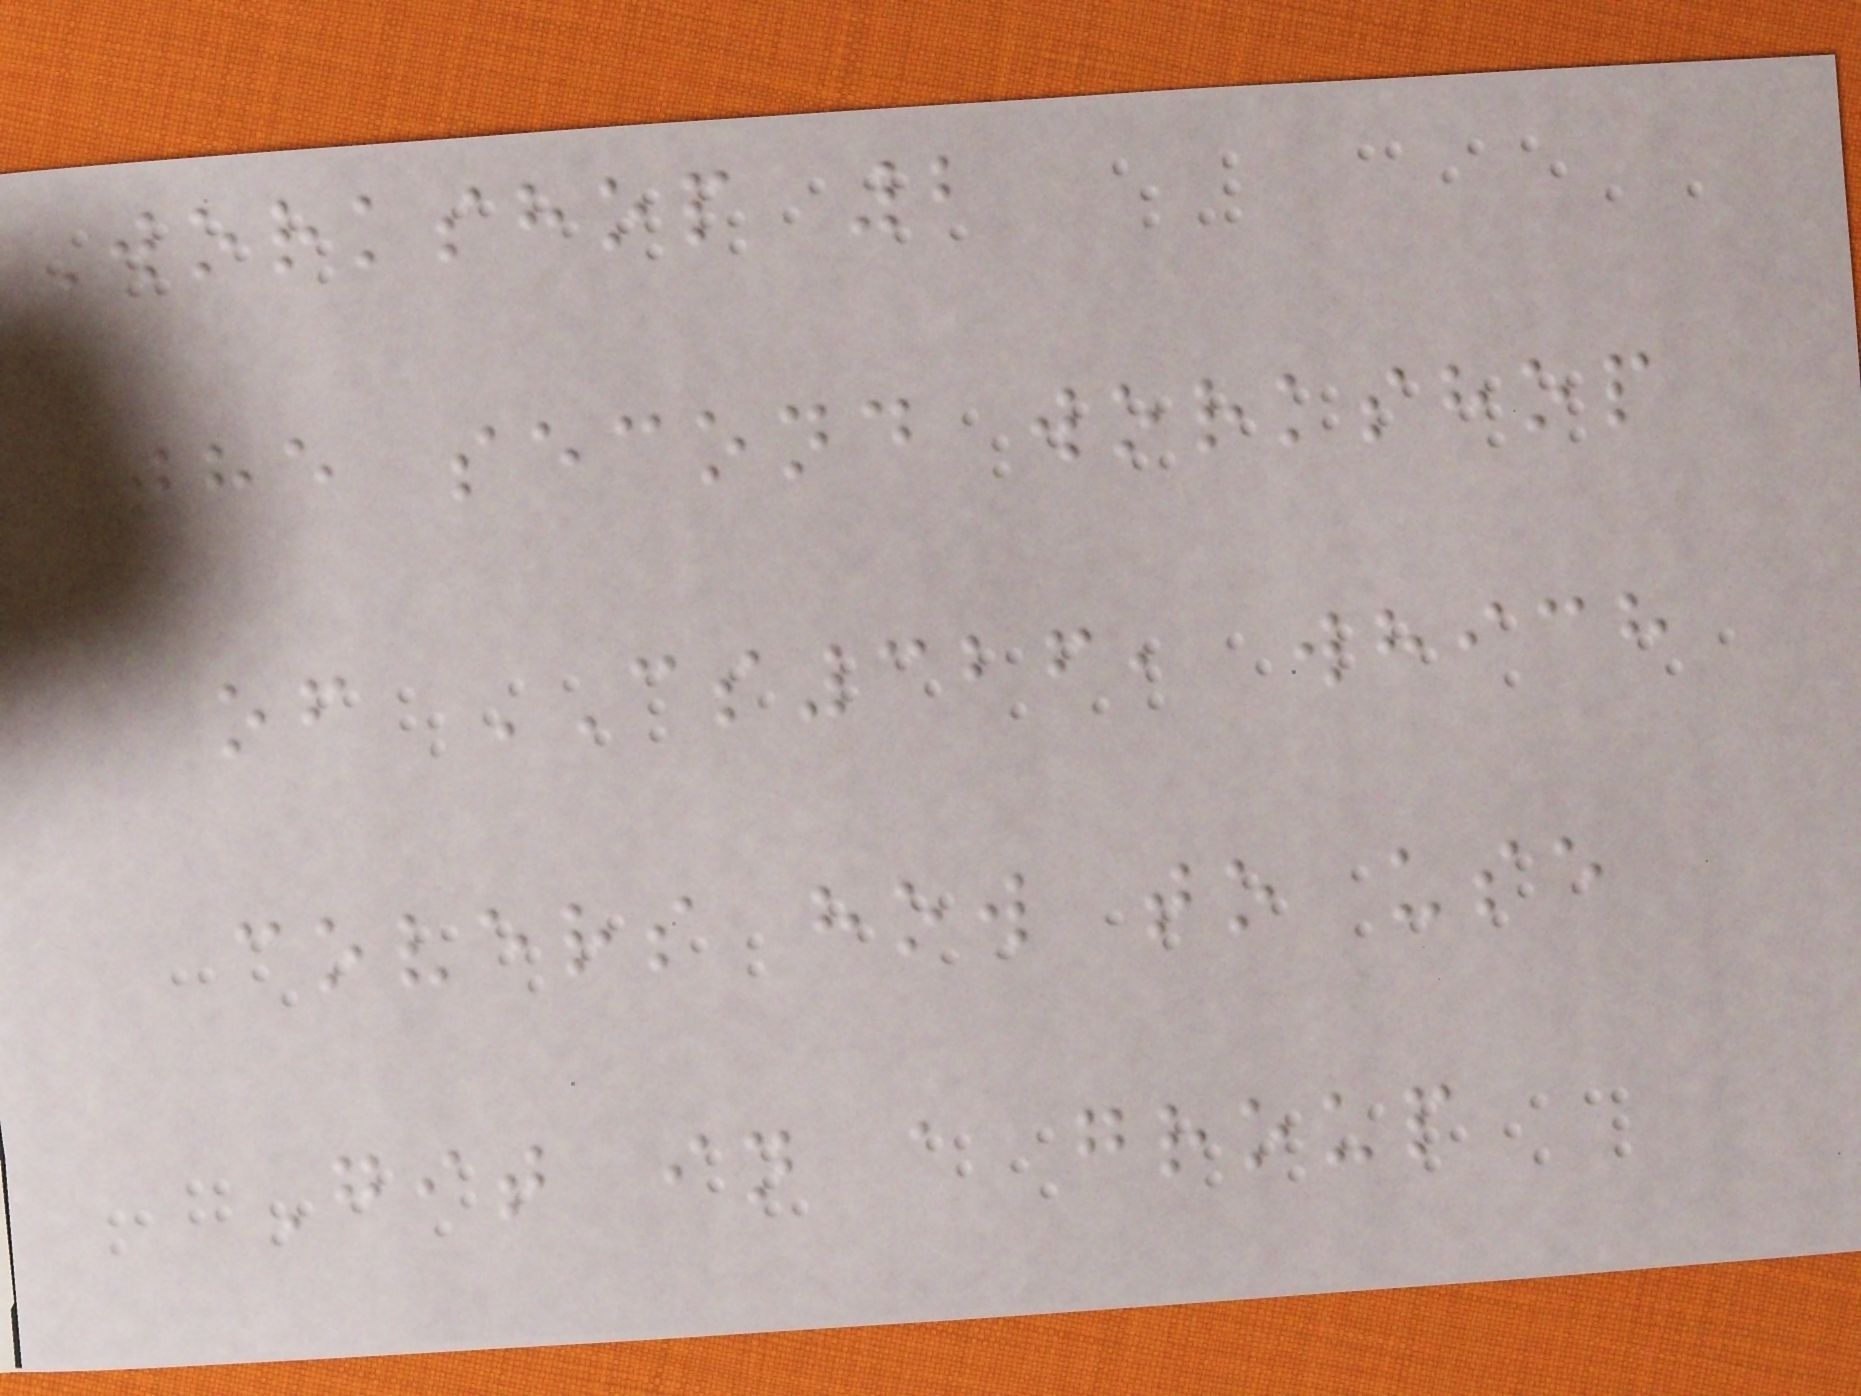Workshop 2
The second workshop
of CS326, which
covers how to use
Git in a group
